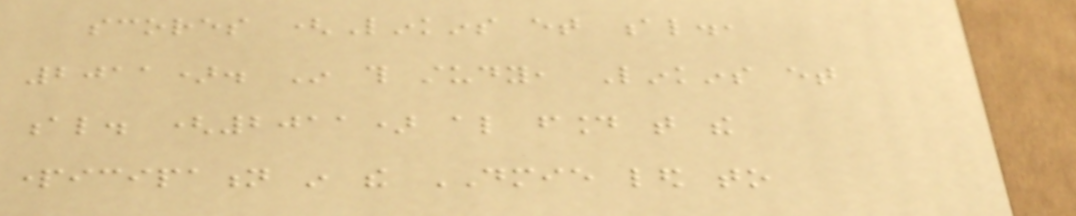scores (Linkins et al.,
2011). In this study, Linkins et
al. (2011) also found that the
participation in the DMIE led to
